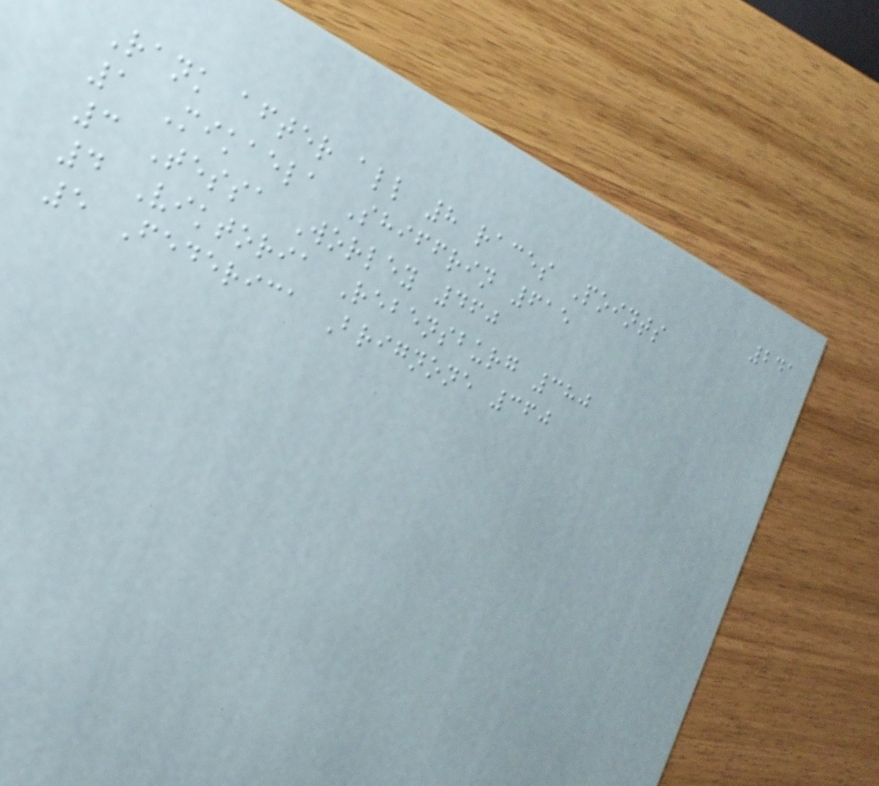241
Rank after all 8 races Points
1 Mikaela Shiffrin 615
3 Tessa Worley 460
4 Viktoria Rebensburg 380
5 Federica Brignone 360
